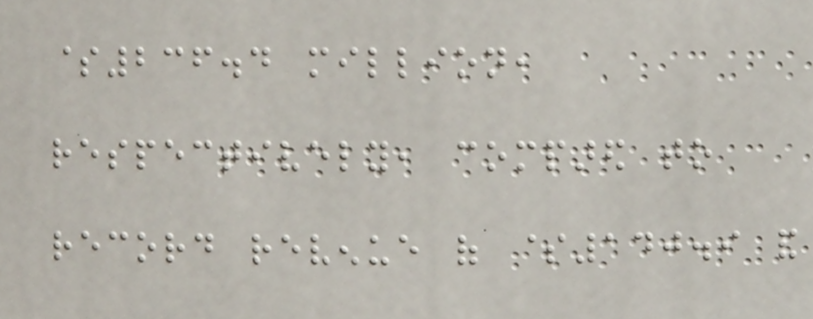$236.4 million,
respectively, compared to
record revenue of $140.9 and
